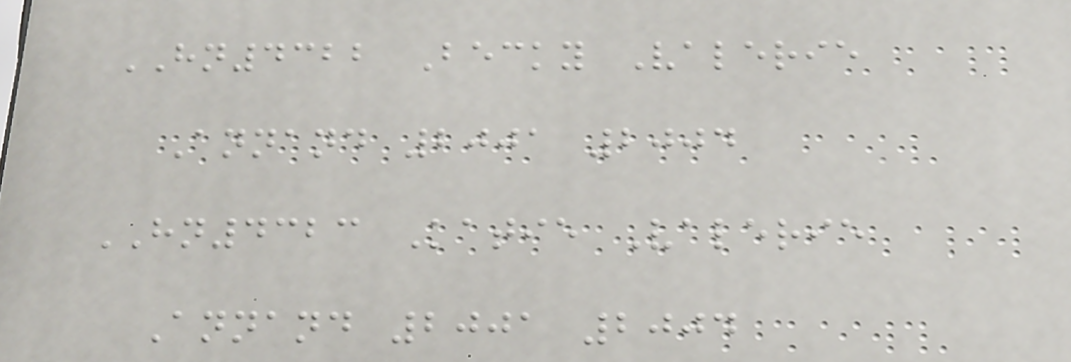HN4322 Becky Valerie
Annand 2001 2004
HN4323 Katie Valerie
Annand 2001 2004
